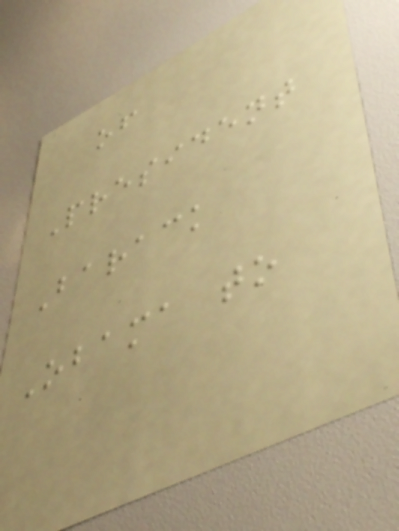of
President
Barack
Obama to
